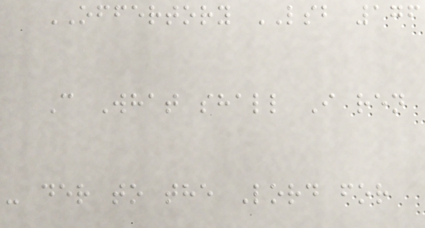OFFERTORY LSB 176
C What shall I ren
- der to the Lord for
